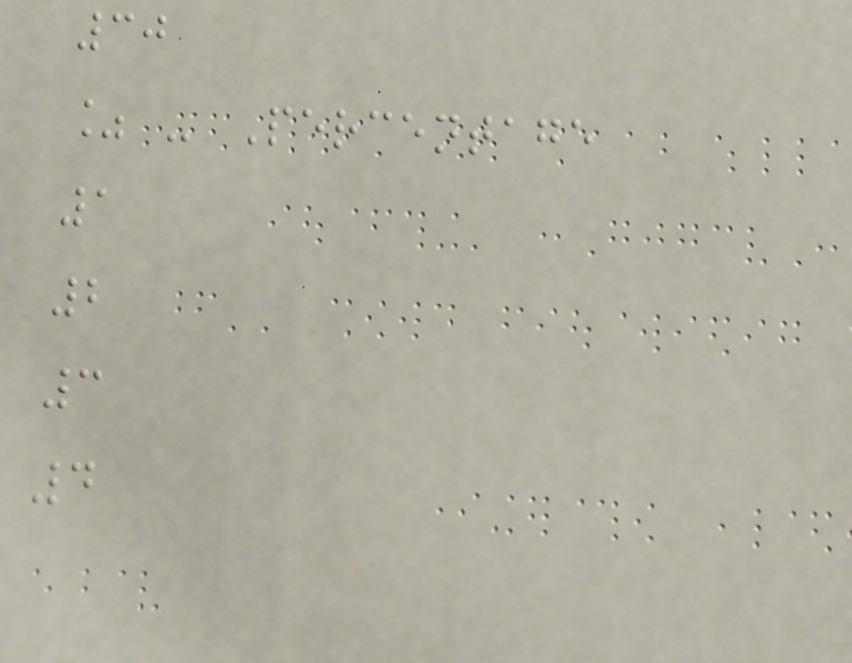30
% - Percentage
1
2
3
4
